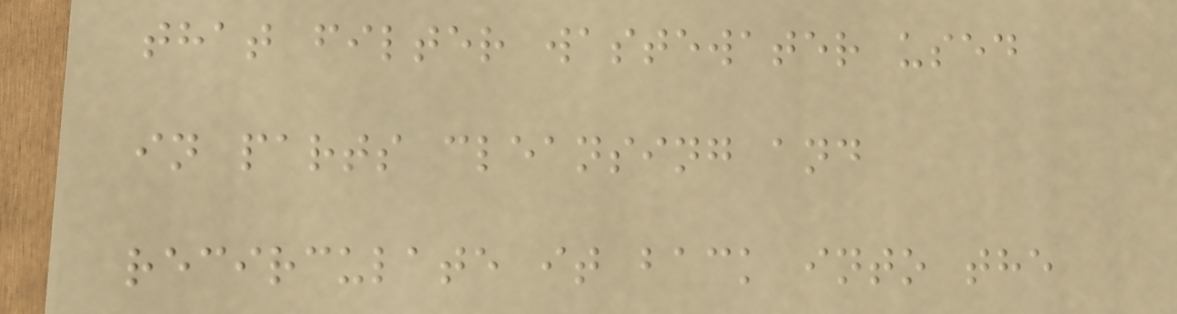that filter wastewater used
in parts cleansing and
recirculate it back into the
